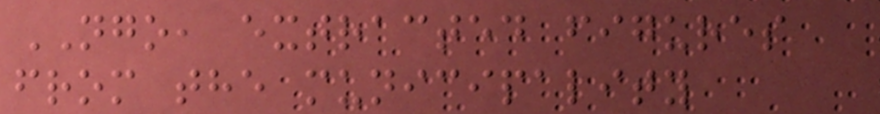NGO, extracted figures
from the municipality
